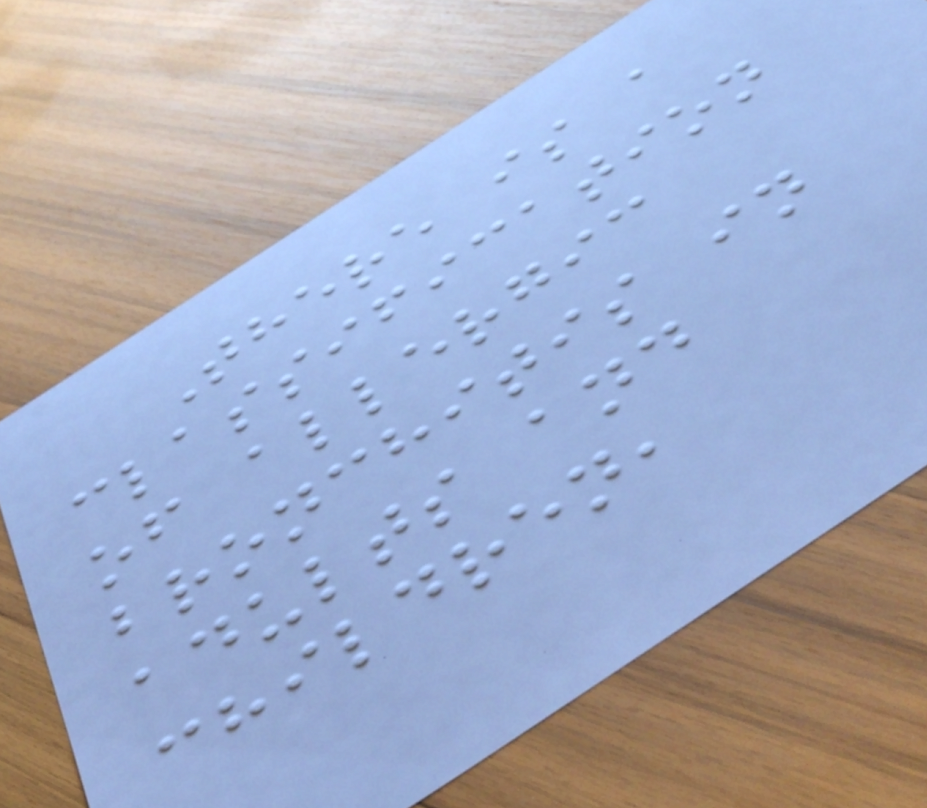There is a
classification
of allergic
bronchitis in
adults and
children,
